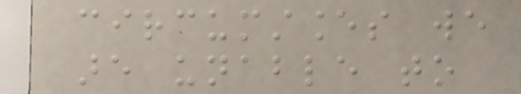circumstances we
are unable to
